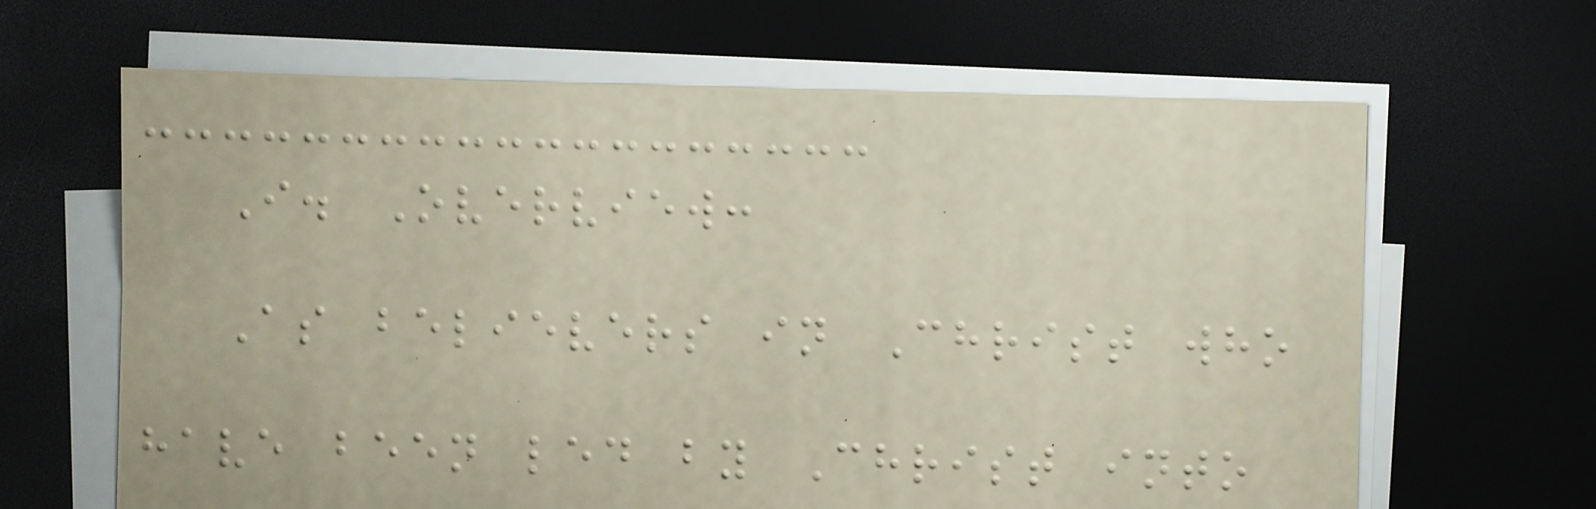I. Overview:
As believers in Christ who
have been led by Christ into
